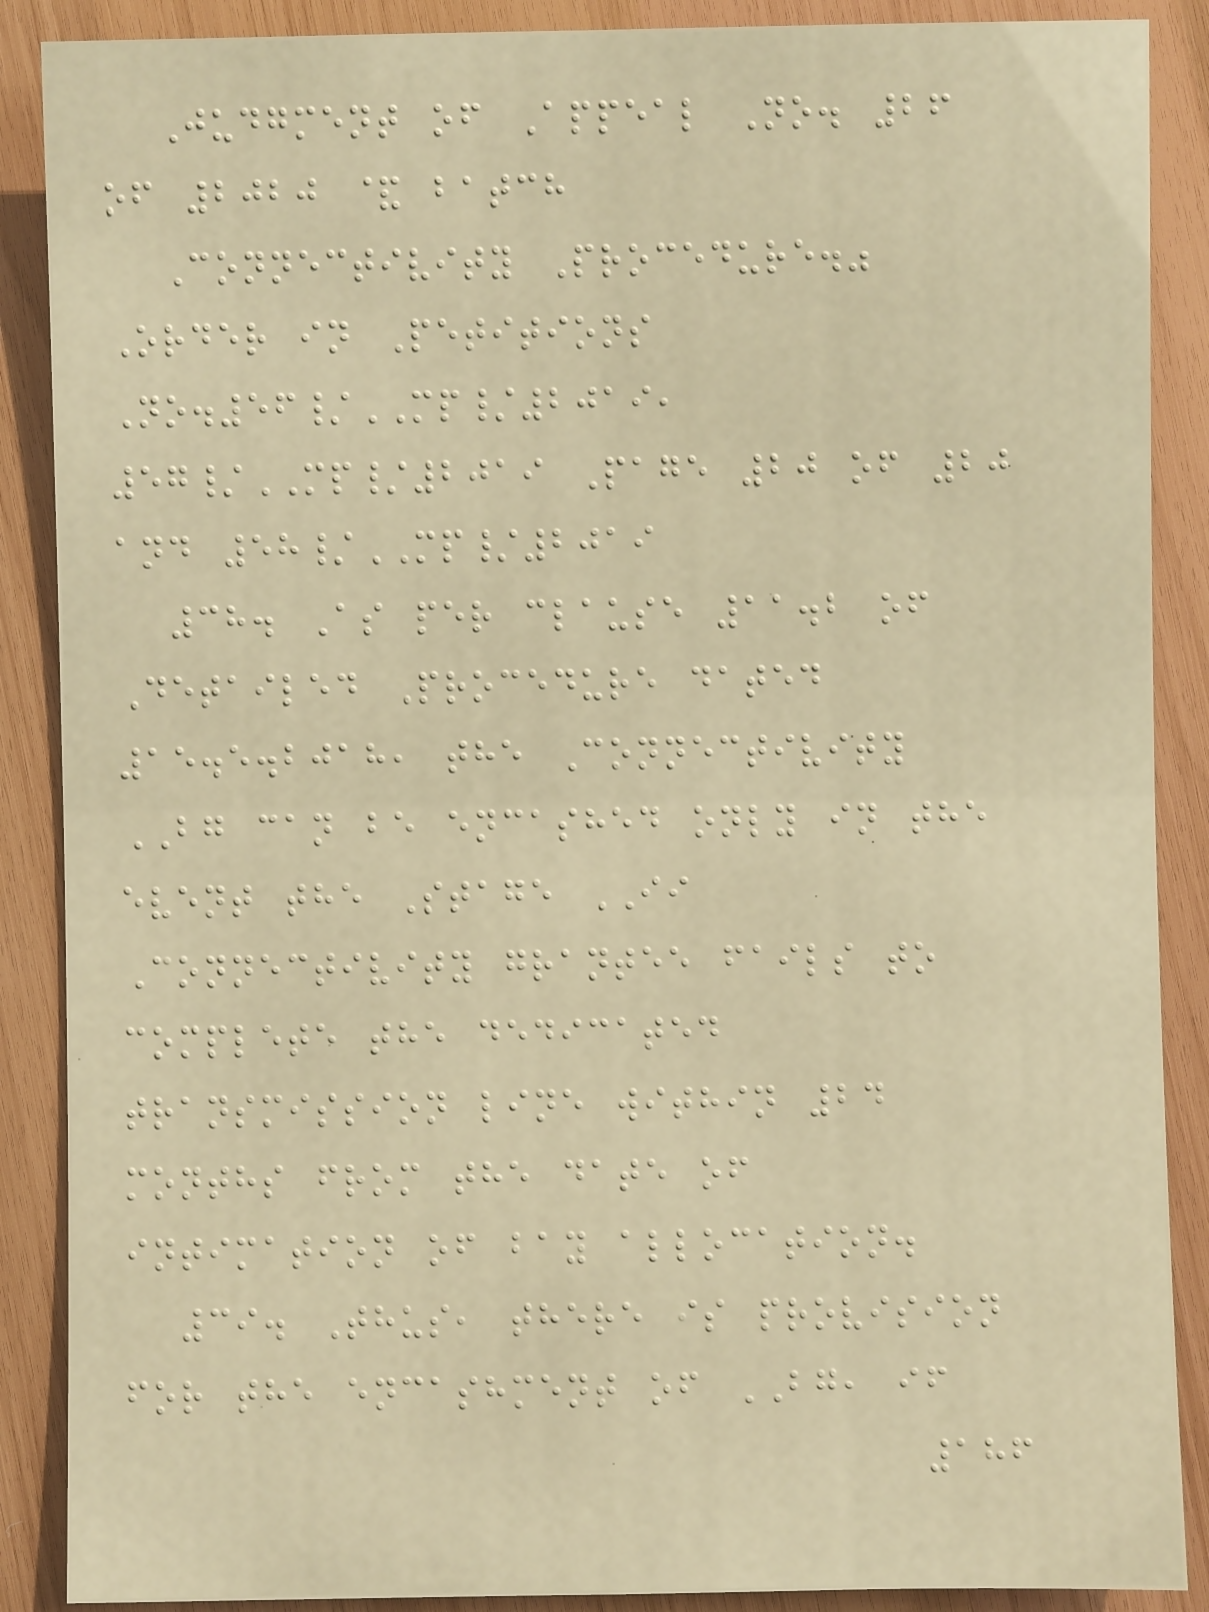Judgment of Appeal No. 26
of 2020 & batch
Connectivity Procedure."
Order in Petitions
No.56/MP/2019,
57/MP/2019 Page 20 of 20
and 58/MP/2019
38. As per clause 11.2 of
Detailed Procedure dated
15.5.2018, the Connectivity
BG can be encashed only in the
event the Stage II
Connectivity grantee fails to
complete the dedicated
transmission line within 24
months from the date of
intimation of bay allocation.
39. Thus, there is provision
for the encashment of BG, if
186
